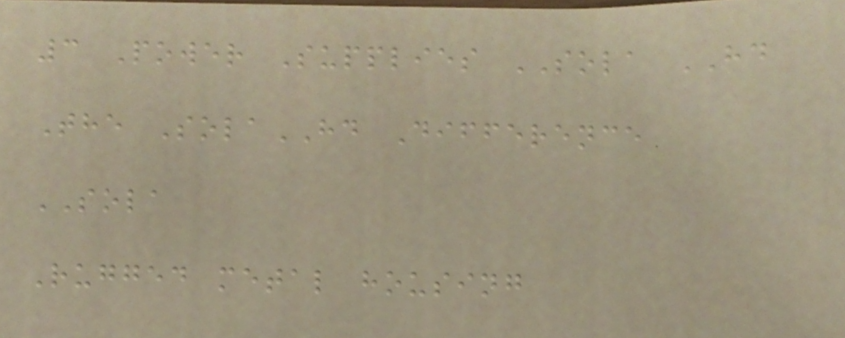3 Power Supplies SOLA HD
The SolaHD Difference
SOLA
Rugged metal housing
